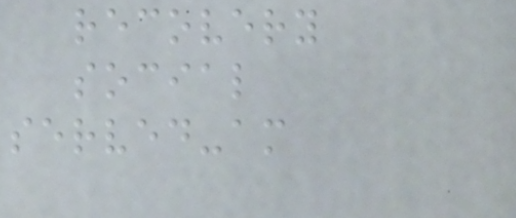recovery
social
served-am
